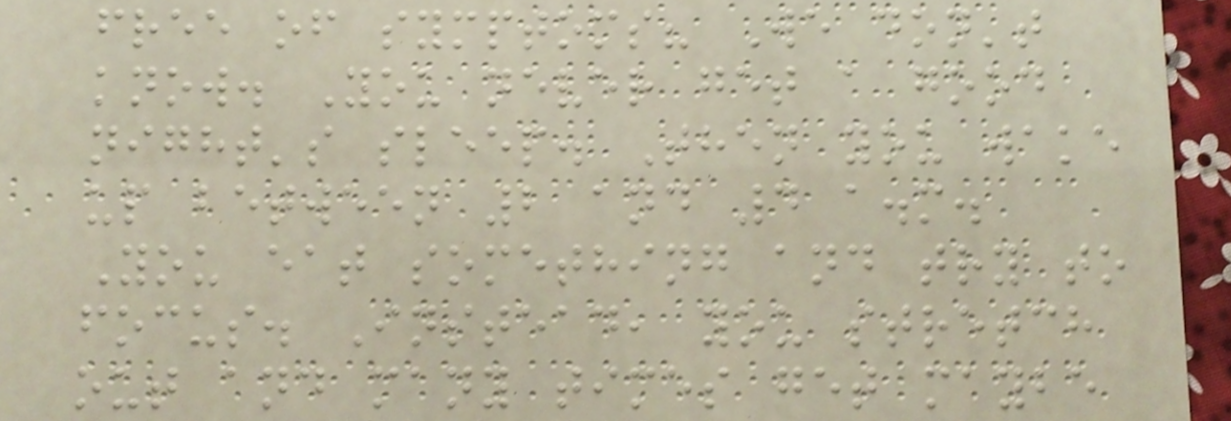free of symptoms? We don't
know. You never get a good
night's sleep. Then you wake
up between 2 and 4 a.m.
You eat something and try to
focus. Instead, you stretch
out and many times get maybe
